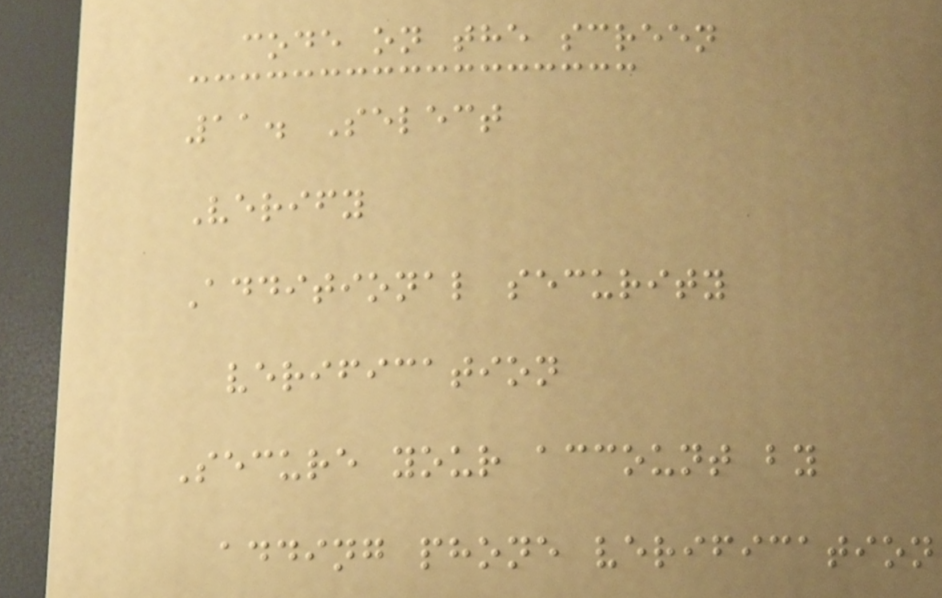code on the screen
11. Select
Verify
Additional security
verification
Secure your account by
adding phone verification
